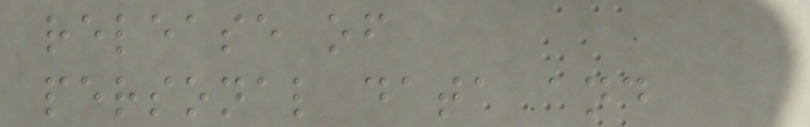release of
personal data and
